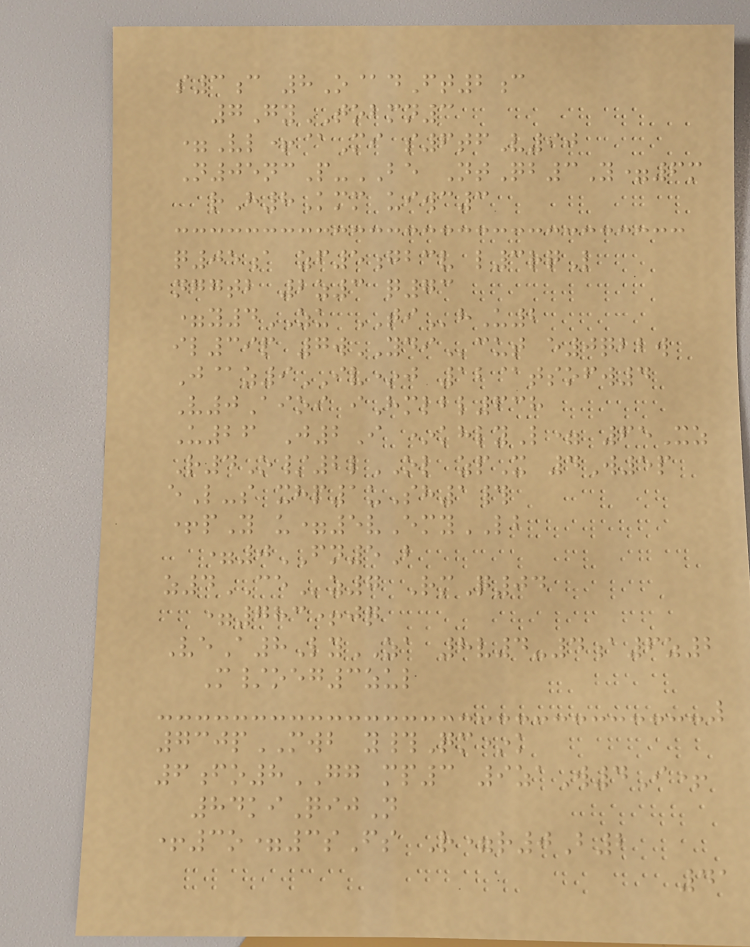s3c 8O@dFt2c
7GyTOBMN3
=Vl+@Mi s6tfV90
N05ncP-BE NtQb3Y=6m
rH8Kmm uiwc3
q05a zf5gbcv l3rqL
nggtb 2z3 q73
=y4ZU TIhU2
il39p 7wYDIcut e0qbbw
J@z9IV*j 12@tsofw4
V0Aioi iHmlbl638
U26 J2I *khlyL= 65Xz
R4O/2lOL zpX 4W5p
eL-s xhp1uSh1#
+pY u=5vEmyLB
=0FN5B
z4CEz7 RmQ04
=783+jq
VeA8LyZA 8v4-4a6z2
M/oeg3zul
730pMWB y#Qm*k
6fo8GG mp3 9zaW4I+
84kiQijN
+3o=3sFs R=r0B2
41
